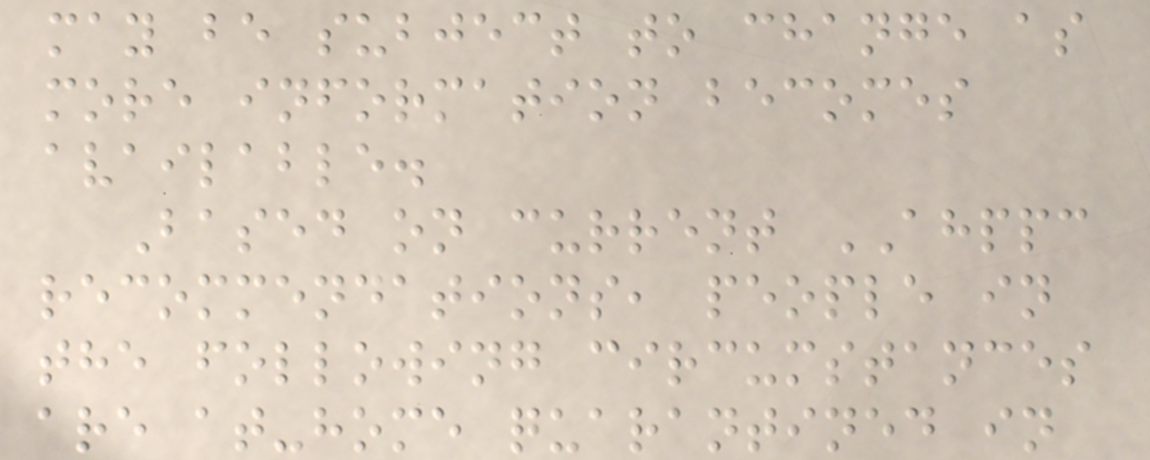may be subject to change as
more information becomes
available.
Based on current AHPPC
recommendations, people in
the following circumstances
are at-home quarantined in
